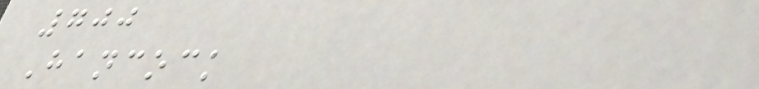700
Hancock
